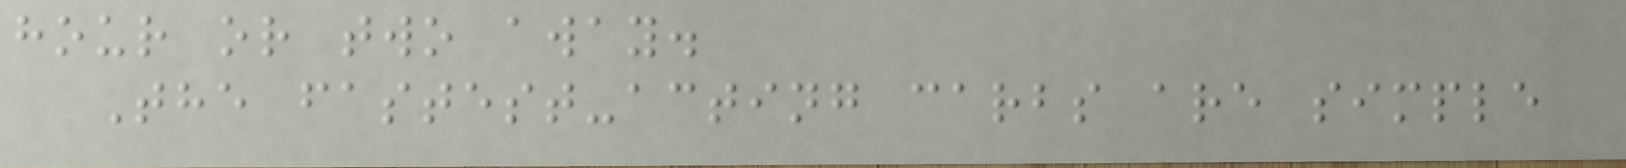hour or two away.
The fastest-acting carbs are simple
